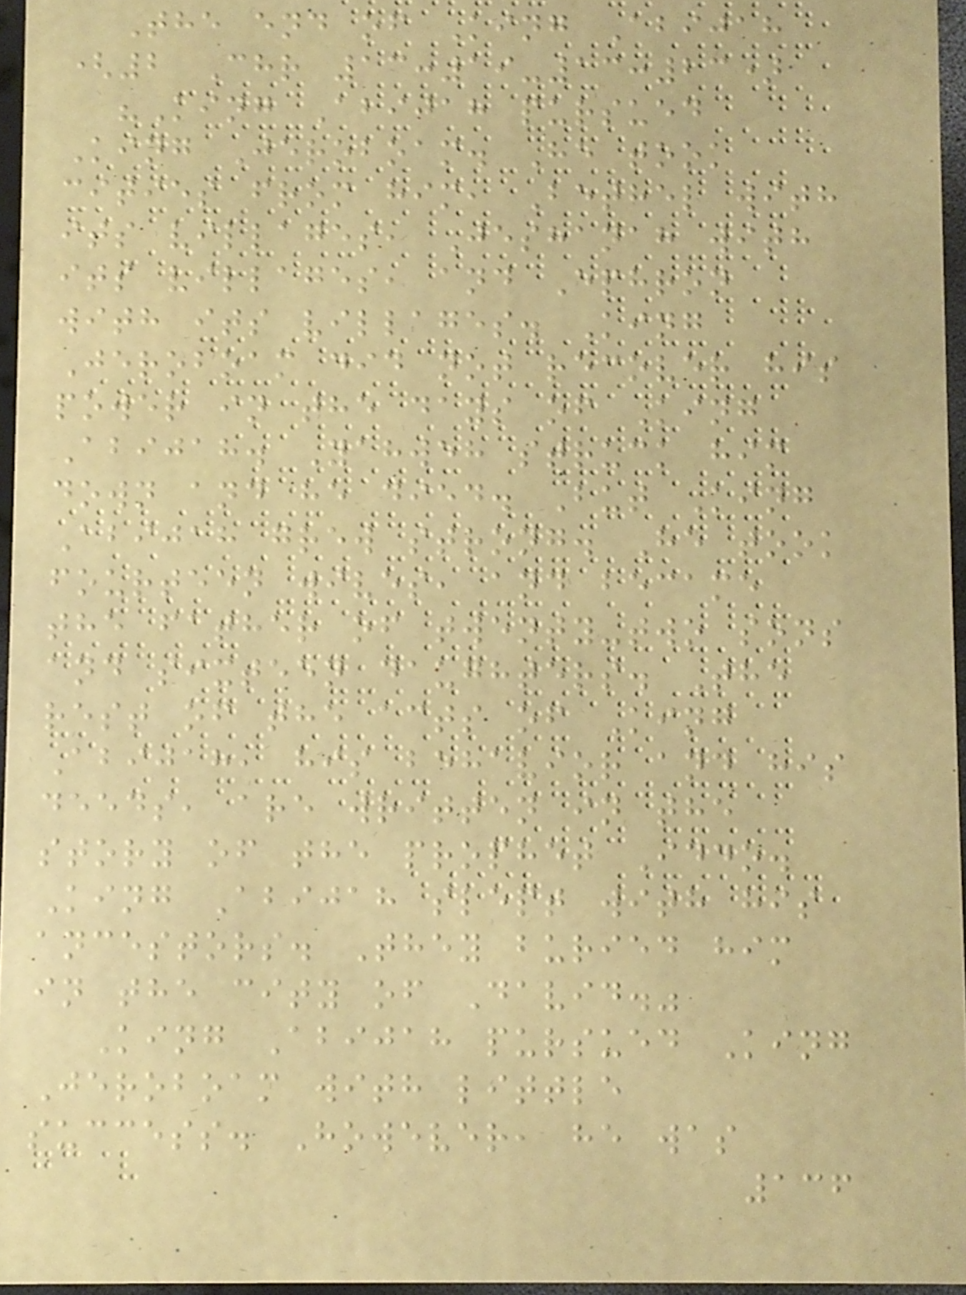The end of King Abijah
(2 Chr 13:19-13:23)
"King Abijah pursued
King Jeroboam. He took
cities from him, Bethel with
its villages, Jeshanah with
its villages, and Ephron
with its villages. King
Jeroboam did not recover his
power in the days of King
Abijah. Yahweh struck him
down and he died. But King
Abijah grew strong. He took
fourteen wives, and became
the father of twenty-two sons
and sixteen daughters. The
rest of the acts of King
Abijah, his behavior and his
deeds, are written in the
story of the prophet Iddo.
King Abijah slept with his
ancestors. They buried him
in the city of David."
King Abijah pursued King
Jeroboam with little
success. However, he was
136
